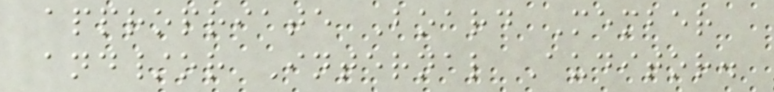appropriate Board Member
and/or Internal Auditor.
